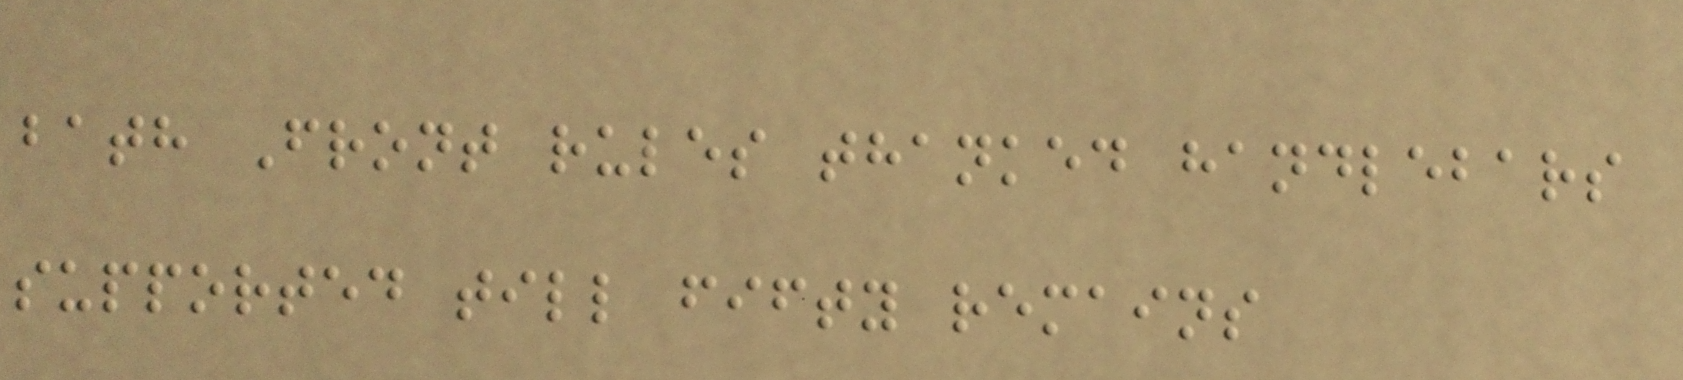bath Front rules thanked handlebars
supported till fifty remains
